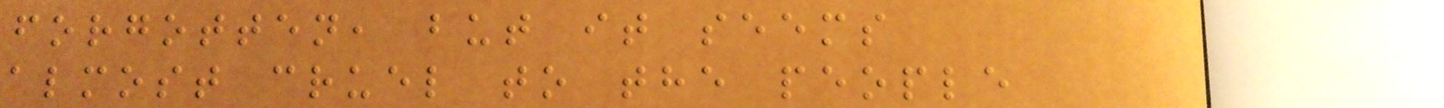forgotten, but it seems
almost cruel to the people
